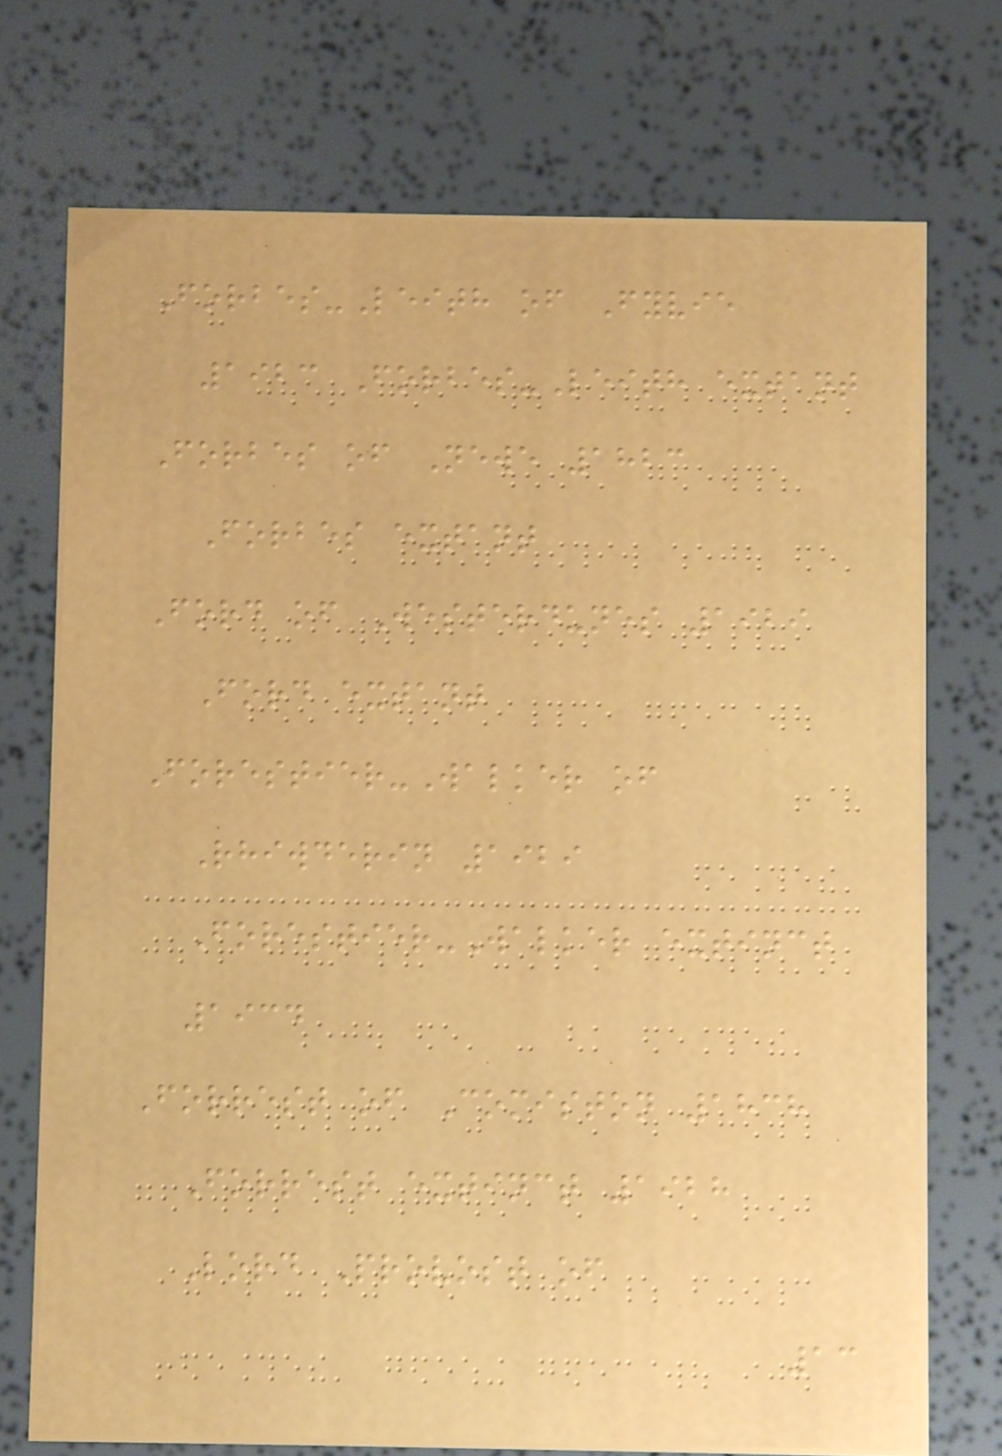Forbes-Leith of Fyvie
1923 Forbes-Leith extant
Forbes of Newe 1823
Forbes extant
Ford of Westerdunes 1929
Ford extant
Forestier-Walker of
Rhiwderin 1929
Forestier-Walker extinct
1934
Forrest of Comiston 1838
Forrest extinct 1928
Lord Provost of
13
